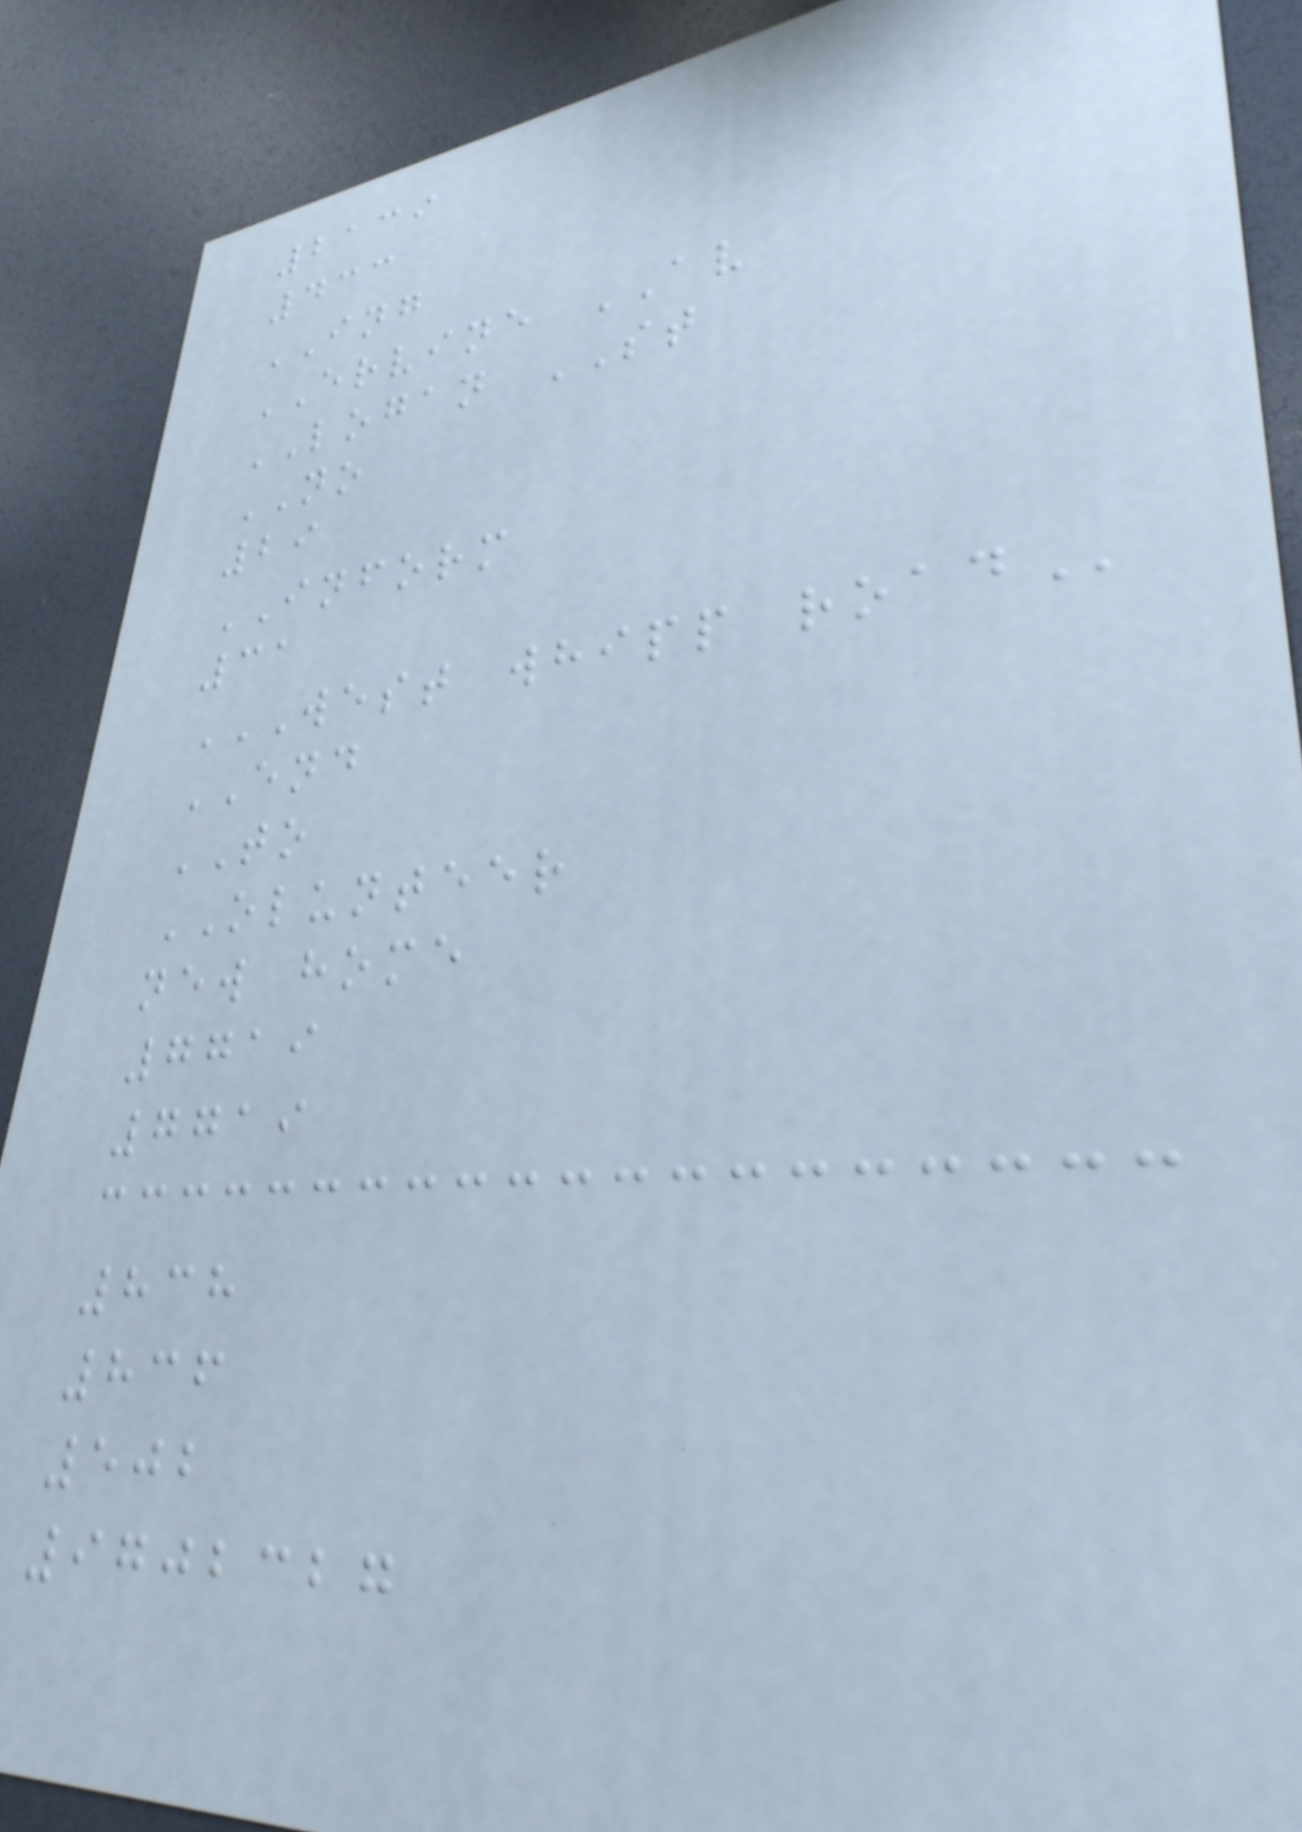2139
433
ING
ERVINE AV
LOGAN ST
NO
29
INFORM
31
WEST WHIPP ROAD
END
TO
OLUNTEER
new home
7719
7719
838
836
502
9702327
